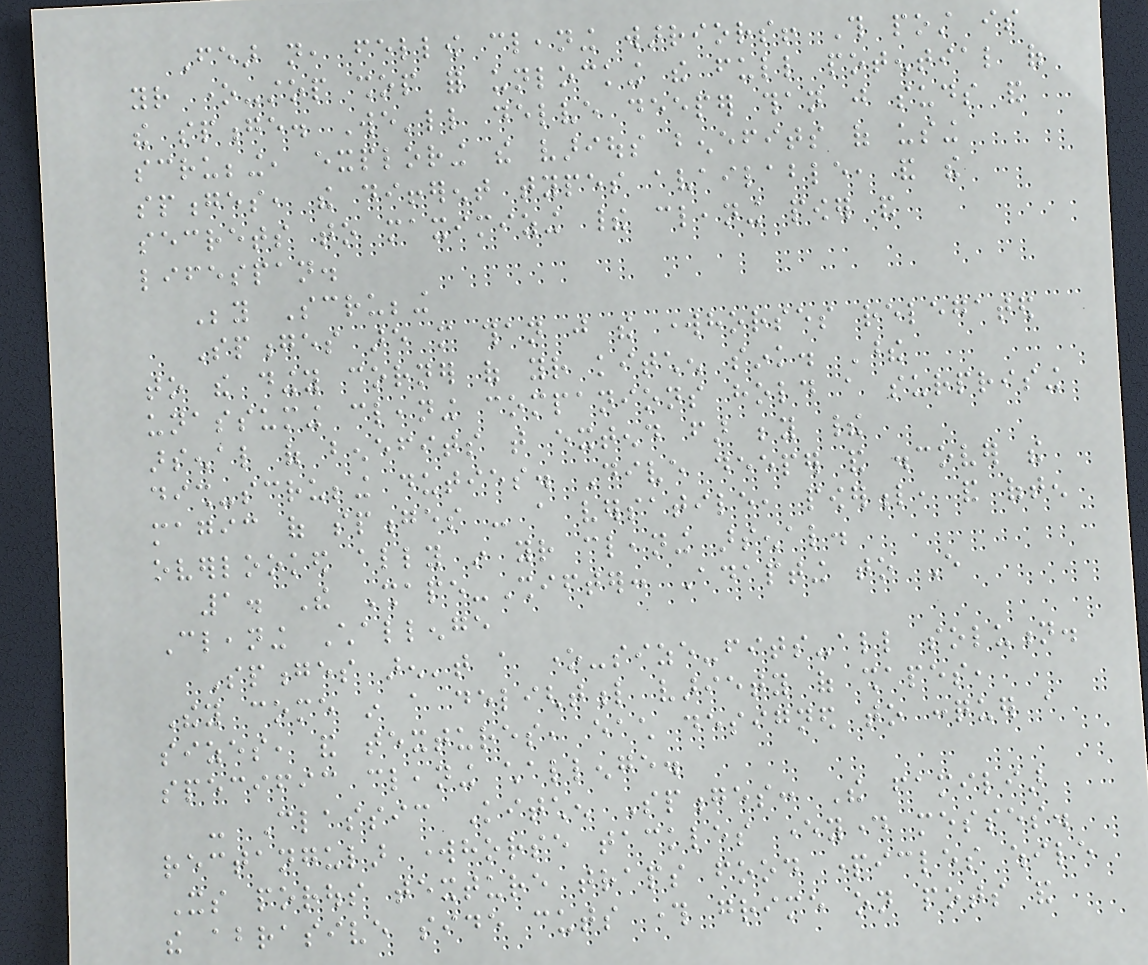Fear not, fellow cleaning warriors! This post is
your one-stop shop for unlocking the full potential of
the sponge. We'll delve deeper than just suds and
scrubbing, exploring the various benefits of using
sponges, the different types available, and the
secrets to maximizing their cleaning power and
lifespan.
Beyond Scrubbing
Sponges are more than just the workhorses relegated
to the dingy corner of your kitchen sink. These
unassuming cleaning companions hold a surprising
arsenal of benefits that extend far beyond their
dish-scrubbing duties. Dive deeper and discover the
magic of sponges - a versatile, powerful, and often
overlooked ally in your cleaning arsenal.
1. The Shape-Shifter: Adapting to Every
Cleaning Challenge
Sponges aren't a one-size-fits-all solution.
They come in a delightful variety of shapes,
sizes, and textures, each designed to conquer a
specific cleaning challenge.
- Classic Kitchen Sponges: The familiar
rectangular workhorse tackles everyday messes.
Its porous texture traps food particles while
the abrasive side cuts through grime on pots and
